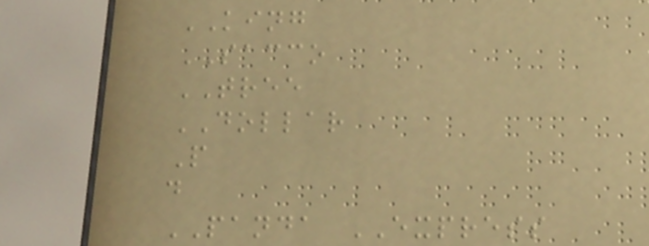KING
SACCO
TREE
DOLLAR
P
d
PANDA EXPRESS
